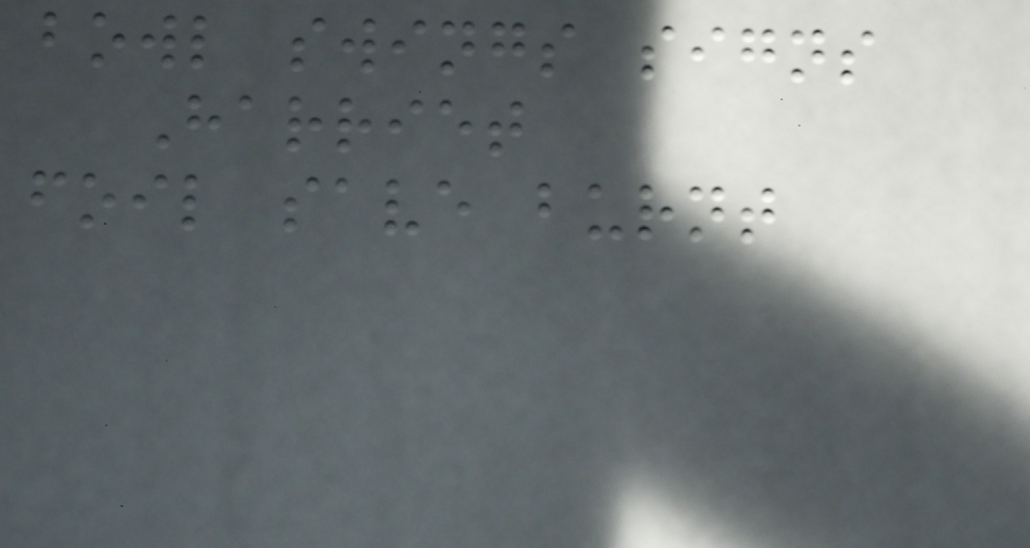bowl swings signs
Harriet
foil save burnt
